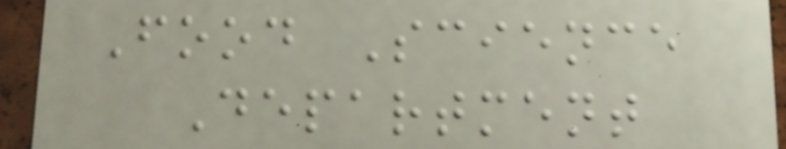Food Science
Department
